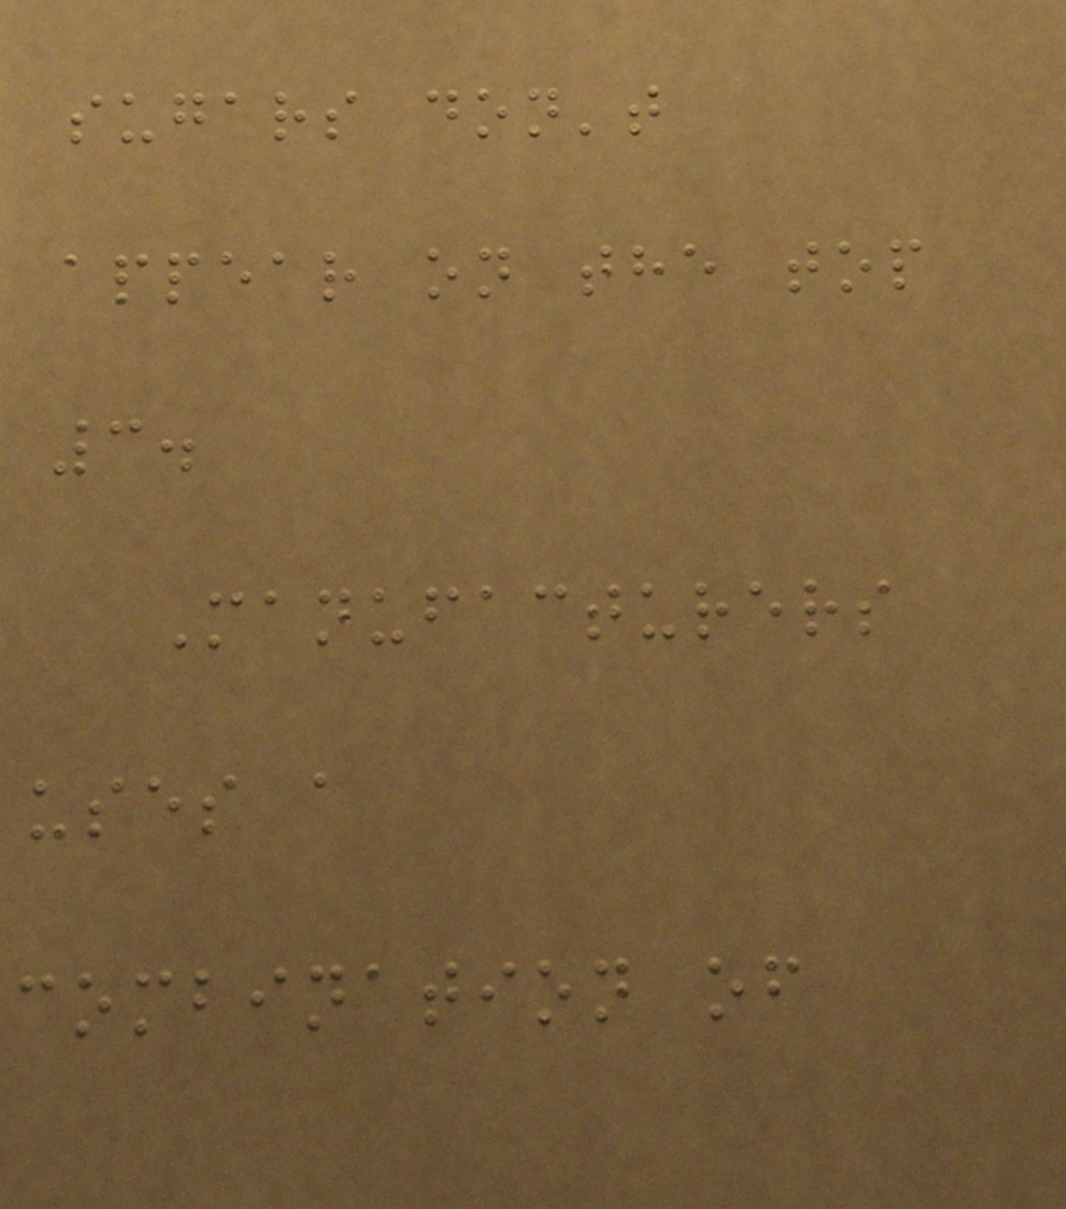sugars don't
appear on the top
3.
Manufacturers
uses a
combination of
